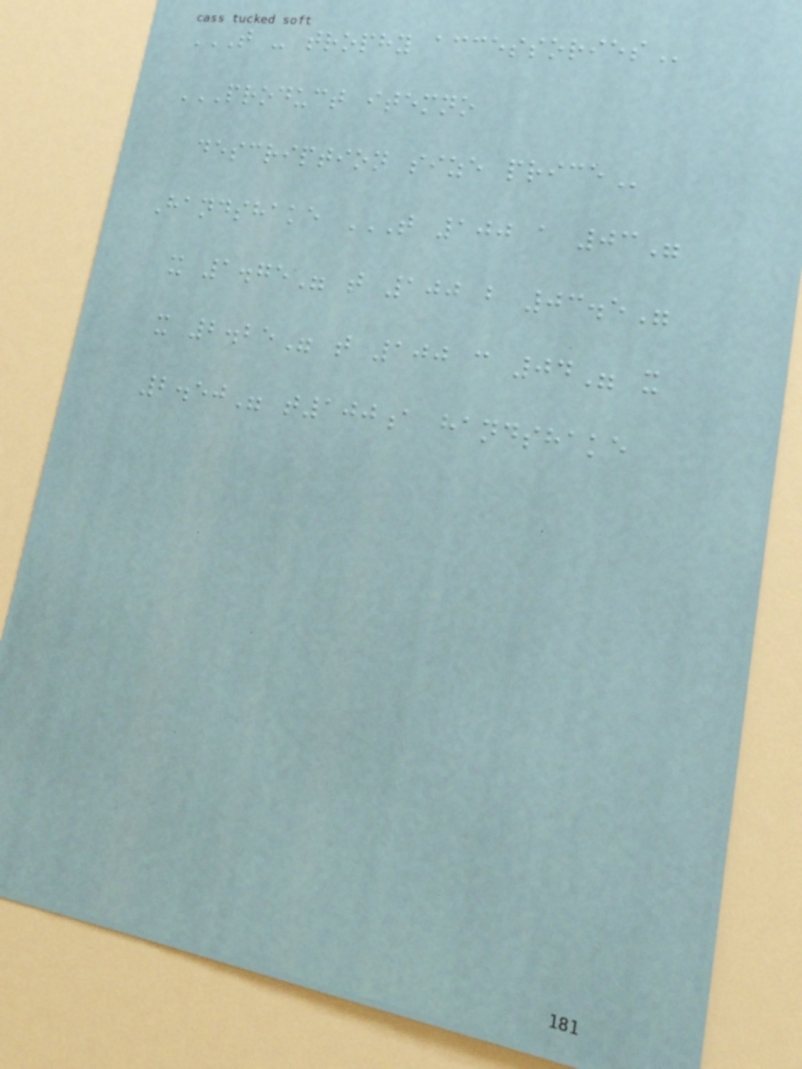T - TROPHY ACCESSORIES
PRODUCT ITEMNO
DESCRIPTION SIZE PRICE
Handshake T 100 A 03"
X 1.75" T 100 B 03.5"
X 2.25" T 100 C 04" X
2.50" T100A HANDSHAKE
